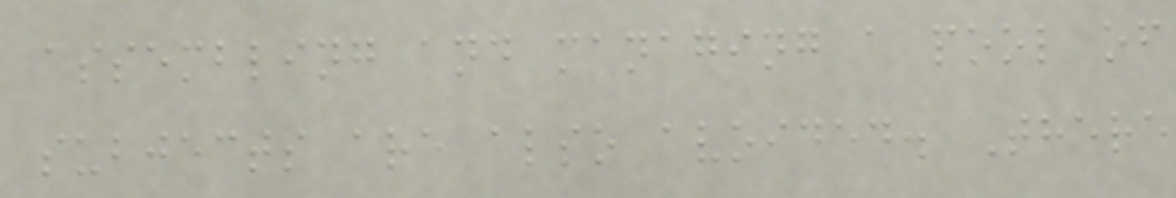assembling and managing a pool of
subjects are also avoided. There
